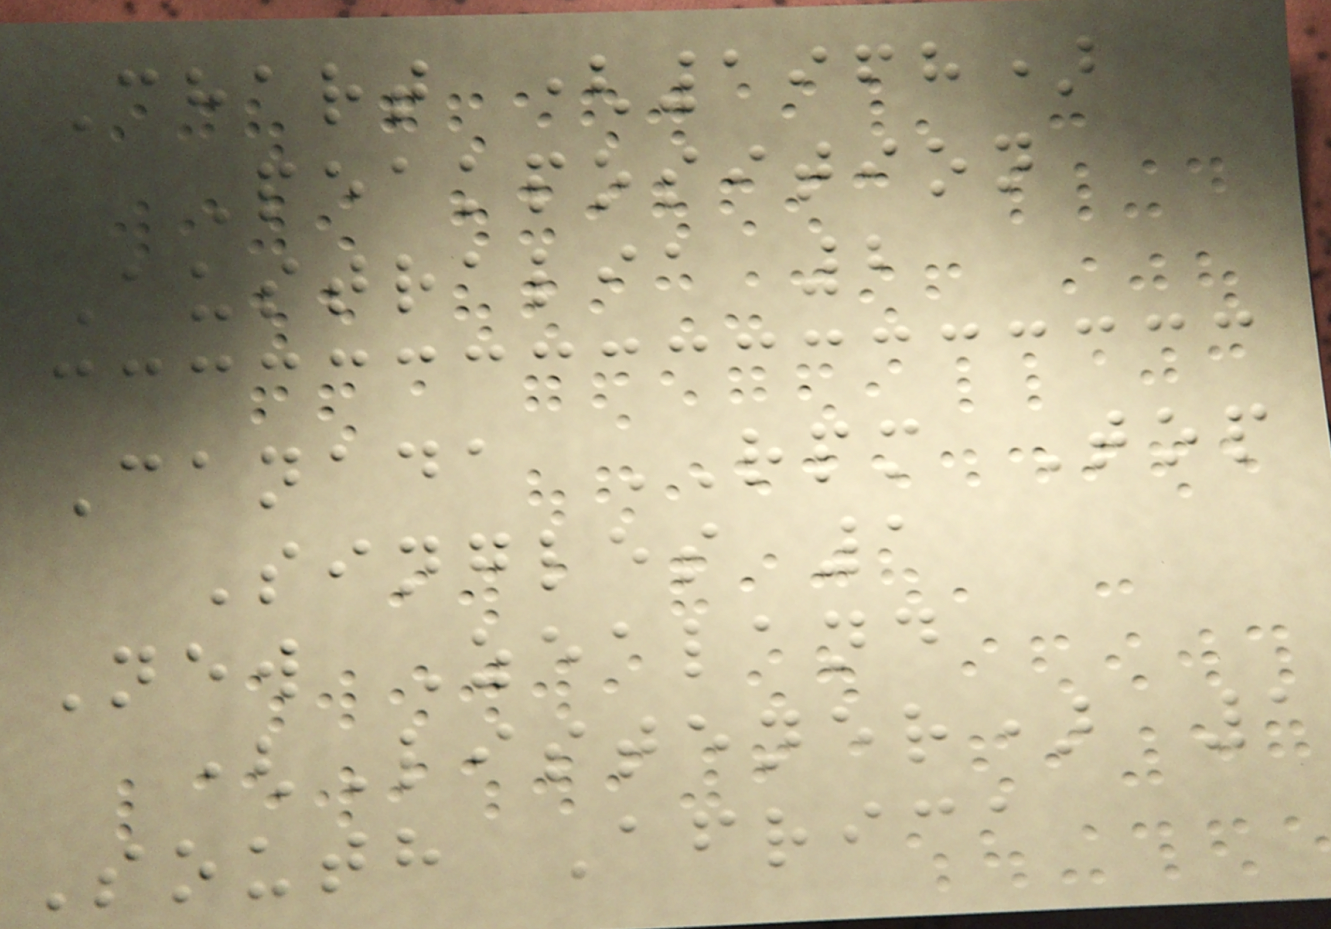Chart (1968)
Peakposition
Australia 2
Canada RPM Top
Singles 1
New Zealand
(Listener) 1
South Africa
